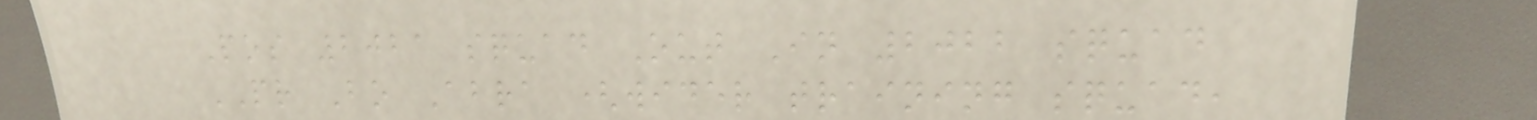Pos 2021 squad Out In 2022 squad
PR Bo Abra (wider training squad,
